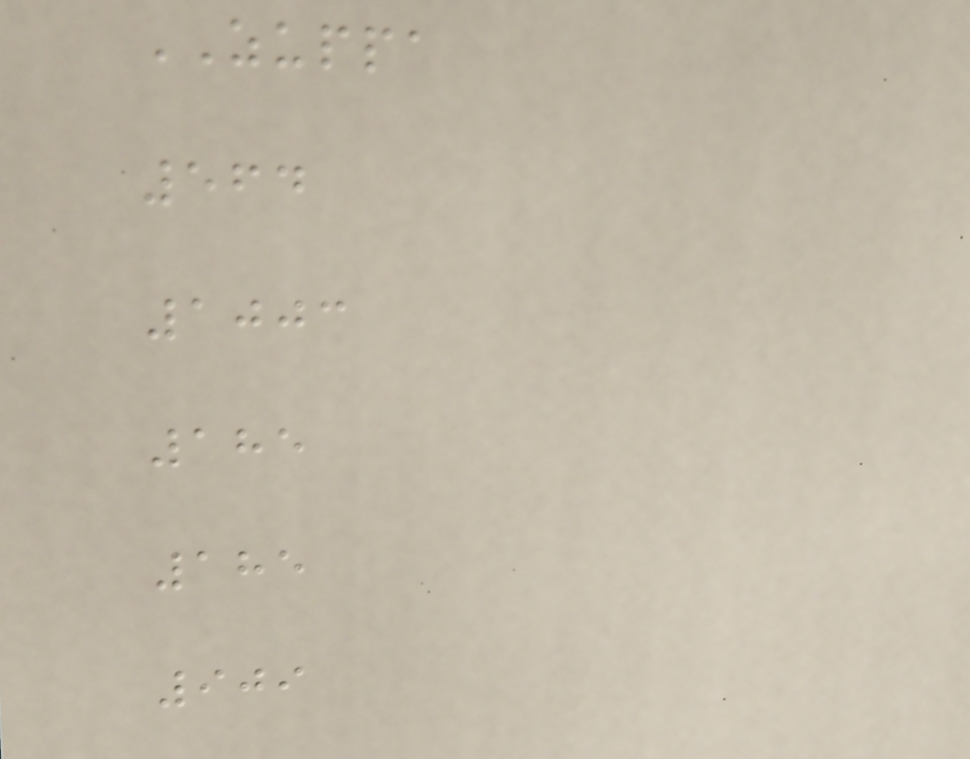ZUPPA
564
1003
185
185
909
